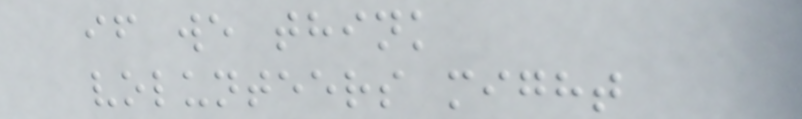if we think
volunteers might
